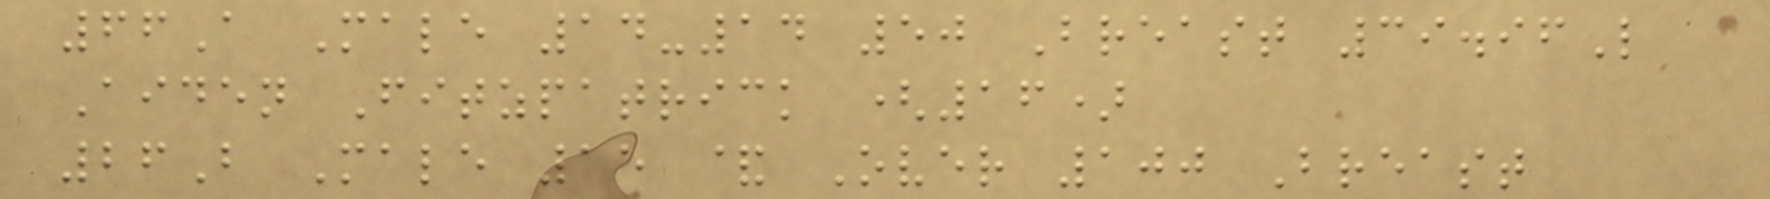66A Male 14-14 50 Breast 39.96L
Aiden Fitzpatrick (16)
26B Male 15 & Over 100 Breast
